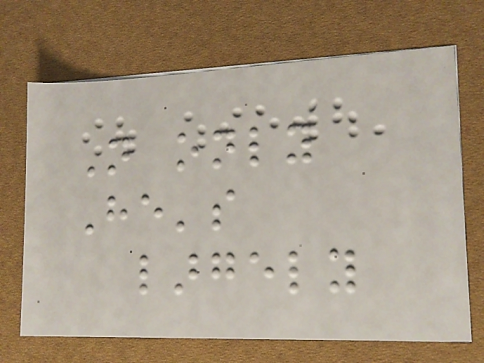Not only
He's
largely
